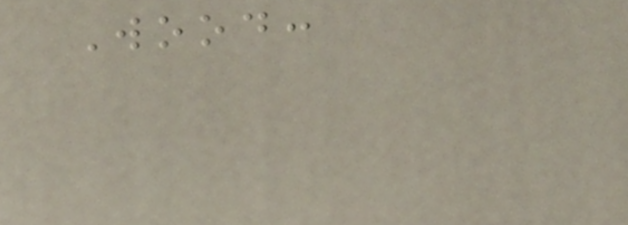Wood:
